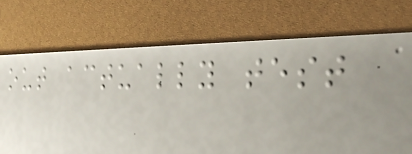out actually test
